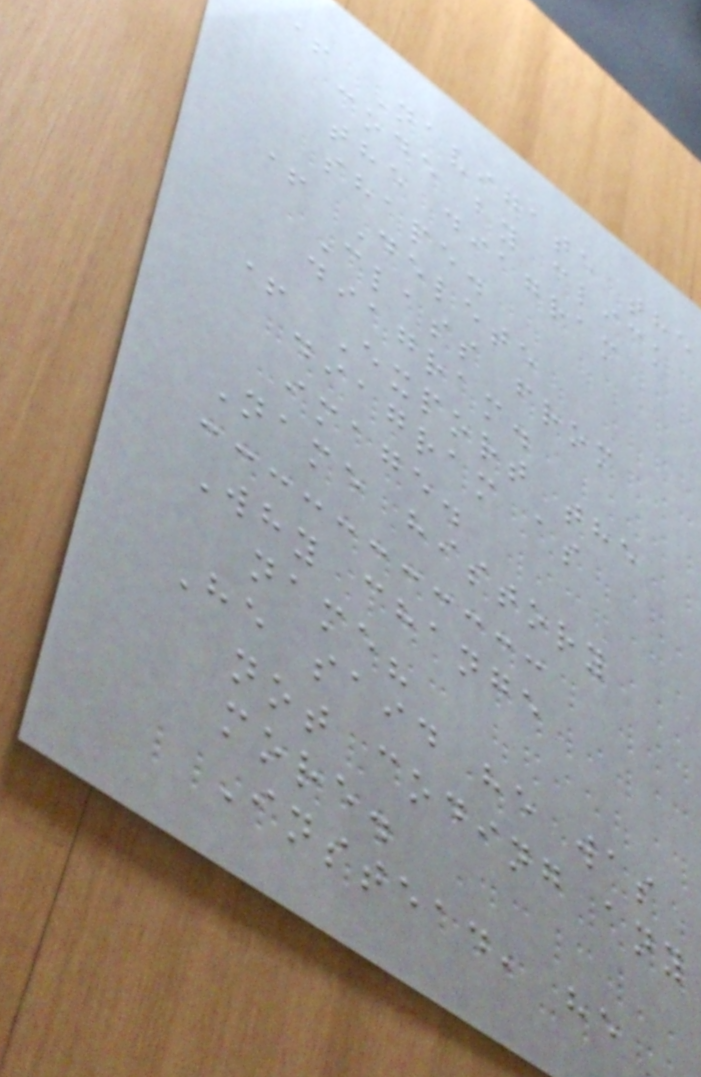+ Navigate the
code by click
the diagram
shape.
+ Delete
Class from
diagram.
+ Export the
diagram as
image.
Name history
Why change
name?
He said he was
not coding any
more.
Instead, he
